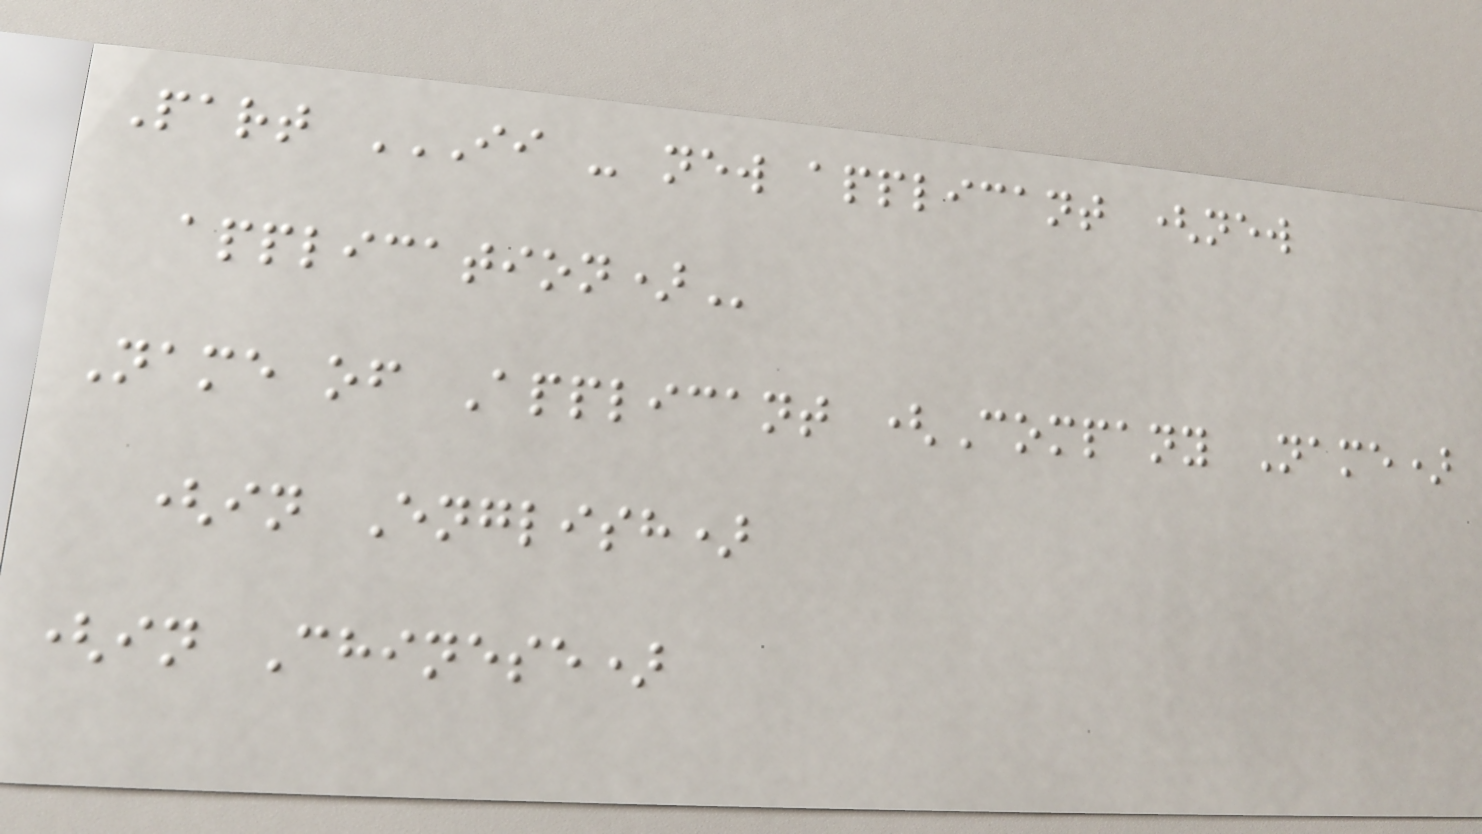Part II - NEW APPLICANT (NEW
APPLICATION)
Name of Applicant (Company Name)
(in English)
(in Chinese)
